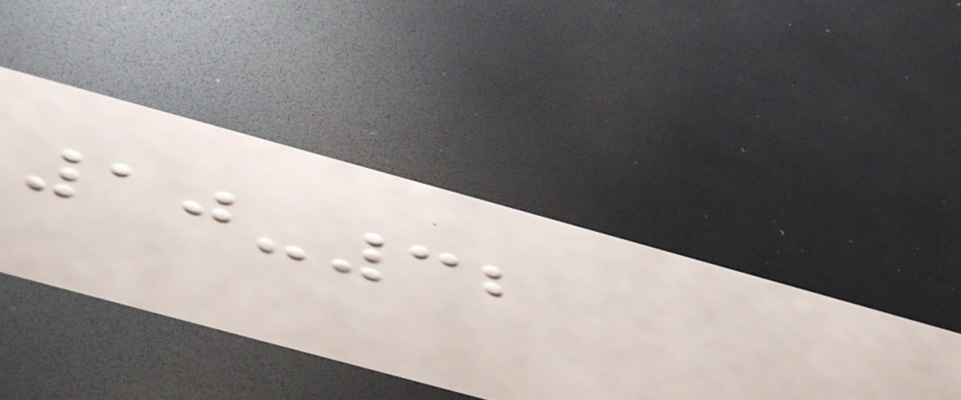10-32
